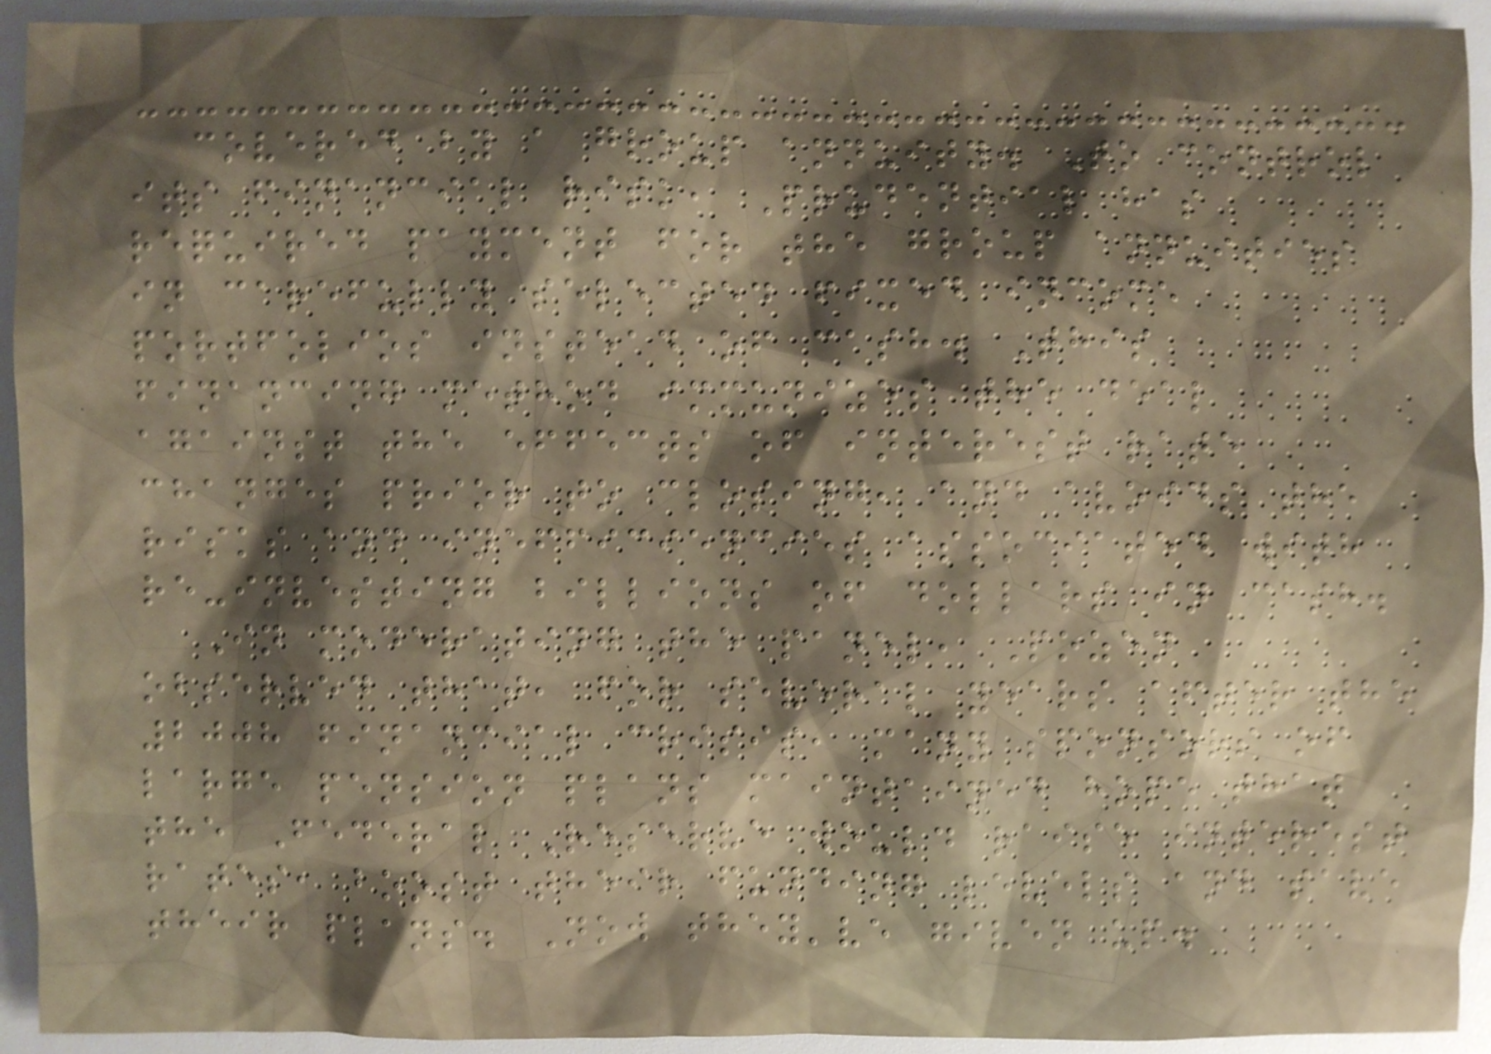covered by a group annuity. To control
its financial risk, Prudential has
required payment for the group annuities
in carefully selected fixed income
portfolios instead of cash. This
financing method immunizes the deal
against the effects of interest rate
changes prior to closing, and avoids the
risks and inefficiencies associated with
re-investing billions of dollars in cash.
In moderating the panel, Pozen
observed that, for several years after the
2008 financial crisis, many sponsors of
large pension plans maintained hope that
the Federal Reserve would raise interest
rates, boost their funding levels and save
their plans. Now they've given up.
